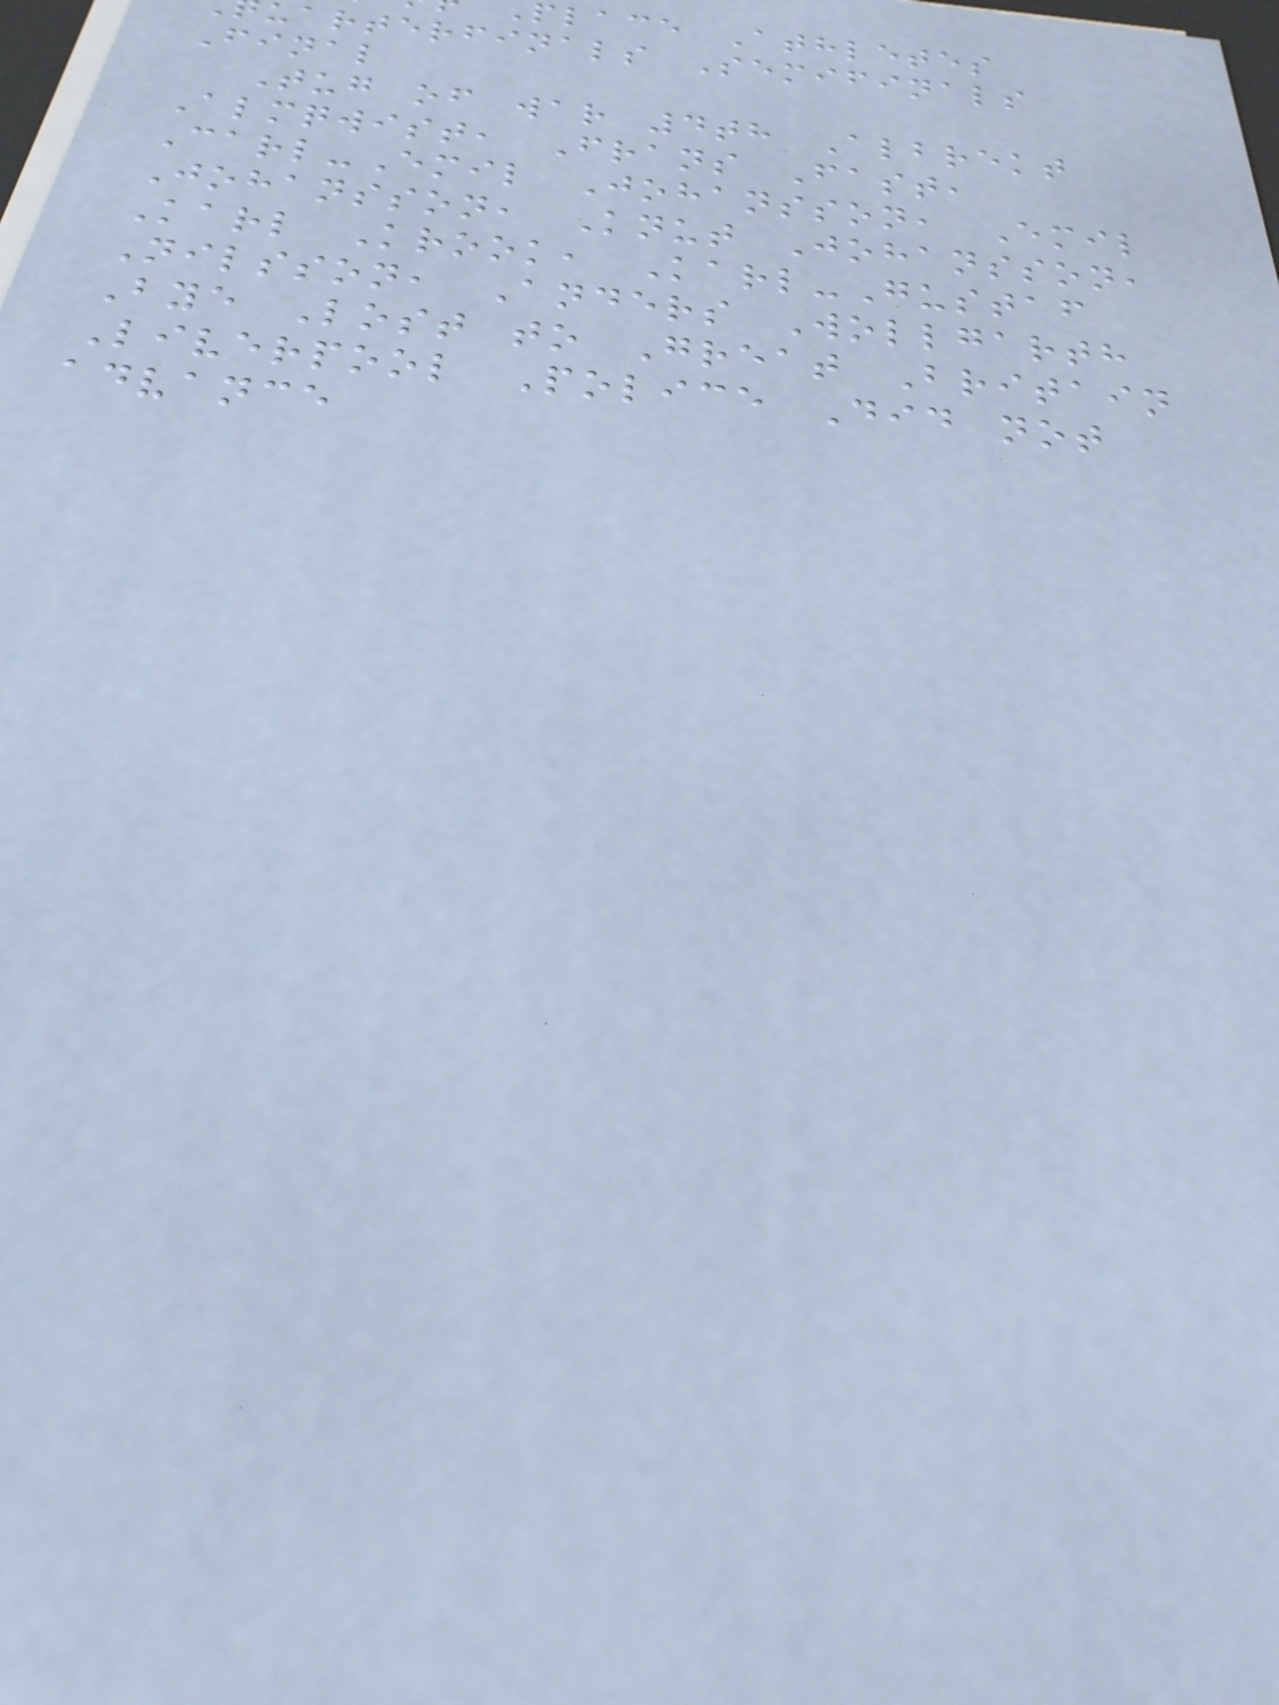place Athletes
arterfinals Semifinals
Final
Tug of war 4th Albrekt
Almqwist, Frans Fast,
Carl-Emil Johansson, Emil
Johansson, Knut Johansson,
Karl Krook, Karl-Gustaf
Nilsson, Anders Wollgarth
Bye Lost to Great Britain
Liverpool Police Did not
advance
